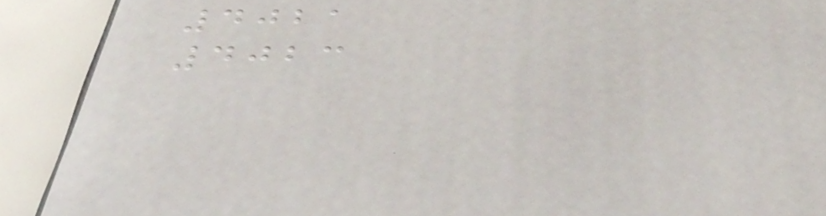4021
4023
